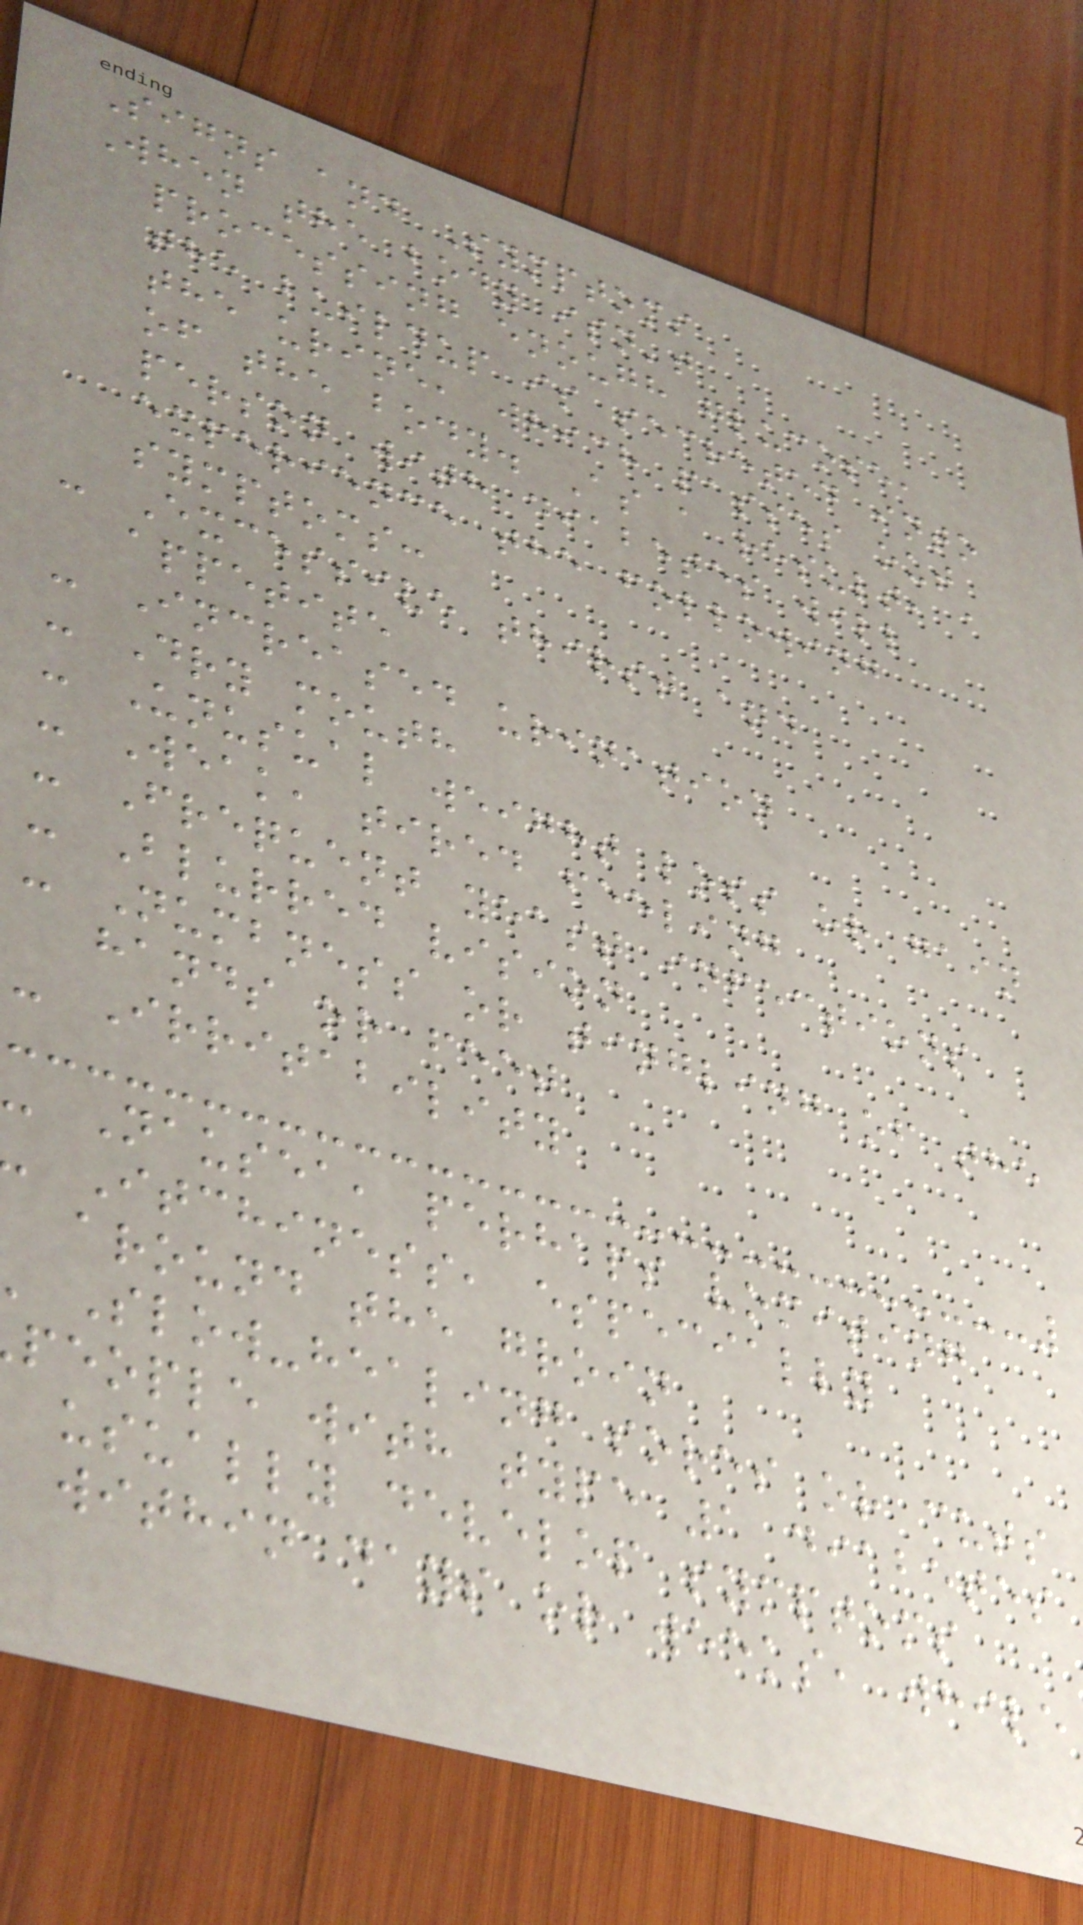Signs and Symptoms
When the body isn't
processing enough glucose,
the buildup is secreted into
the urine, which passes out
of the body. As a result, a
person with diabetes will
experience the following
symptoms:
- Excessive thirst and
appetite
- Increased urination
- Dry mouth
- Unusual weight loss or gain
- Weak, tired feeling
- Frequent yeast infections
- Blurred vision
- Numbness or tingling of the
hands or feet
- Irritability
- Nausea, perhaps vomiting
Itchiness, especially
around the groin
Slow-healing sores or cuts
people with type 1 diabetes
usually develop symptoms
within days or weeks, while
